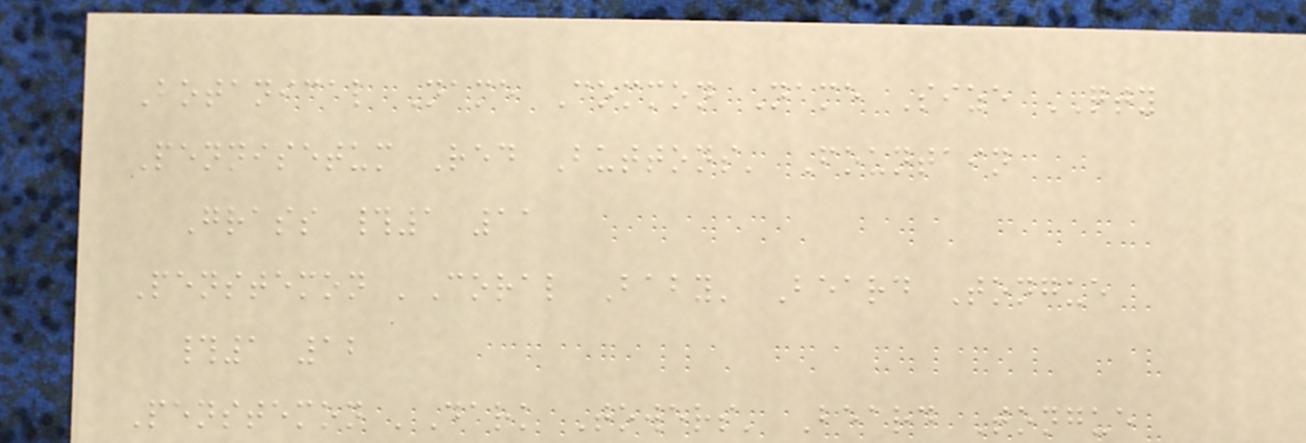Botanical Name Common Name Size QTY
Pennisetum Red Buttons' Fountain
Grass #1 11
Penstemon 'Coral Baby' Beard Tongue
#1 12
Penstemon 'Dark Towers' Beard Tongue
